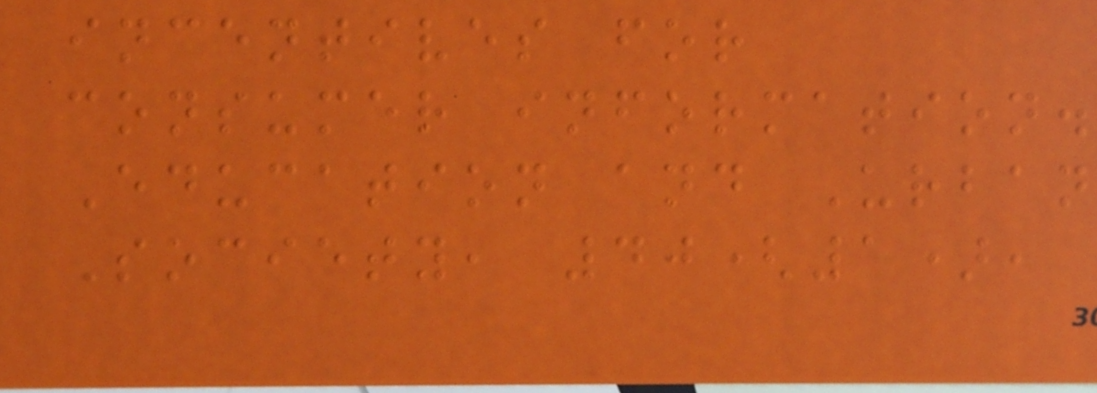incentives for
consumer information.
Education and Urban
Society, 40(1),
